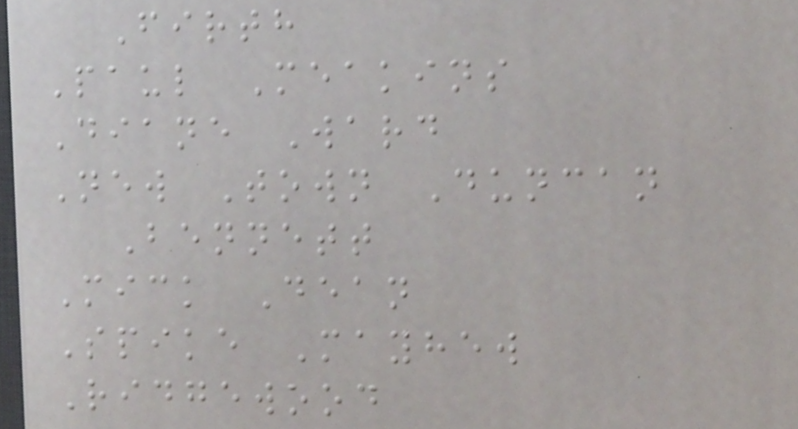Firth
Paul Meakins
Diane Ward
New Town Duncan
Bennett
Mick Dean
Spike Mayhew
Ridgewood
